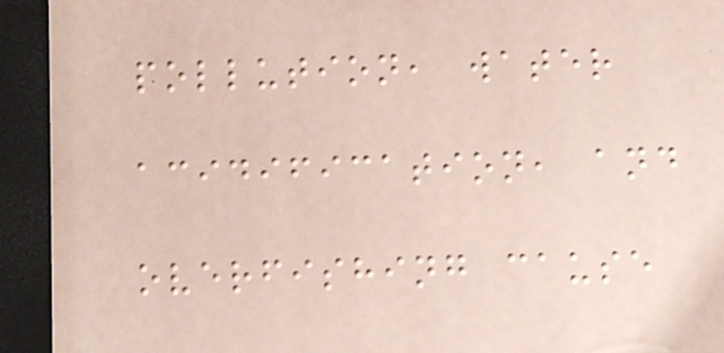pollution, water
acidification, and
overfishing cause
